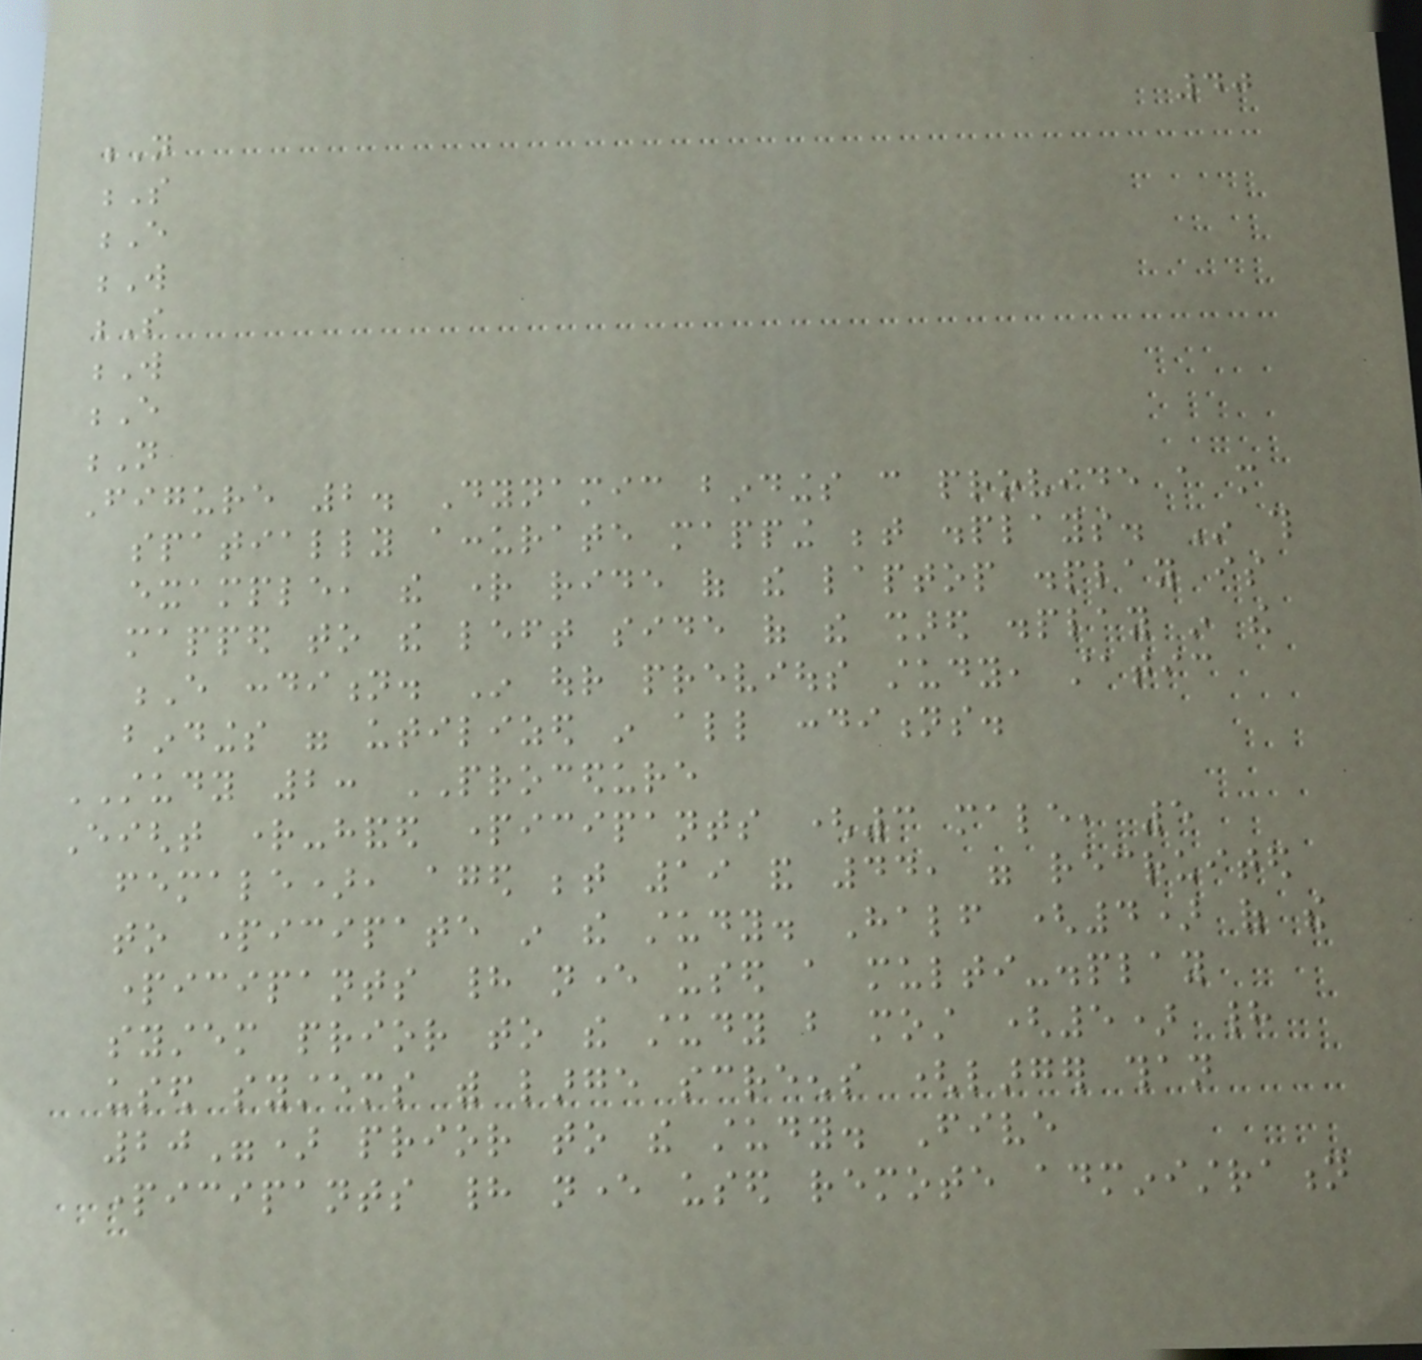40
N
S
E
W
S
W
E
N
Figure 2. Dynamic bindings can provide a more
spatially accurate mapping between displays. In this
example, the right ride of the laptop display is
mapped to the left side of the shared display in the
E condition. In our previous study, static
bindings were utilized in all conditions.
STUDY 2: PROCEDURE
Eight right-handed participants (3 male, 5
female), aged between 19 and 44, were recruited
to participate in the study. Half (4) of the
participants had never used a multi-display
system prior to the study but most (5) had
used systems with large screens (larger than
20") prior to the study. Five
participants had never used remote administration
